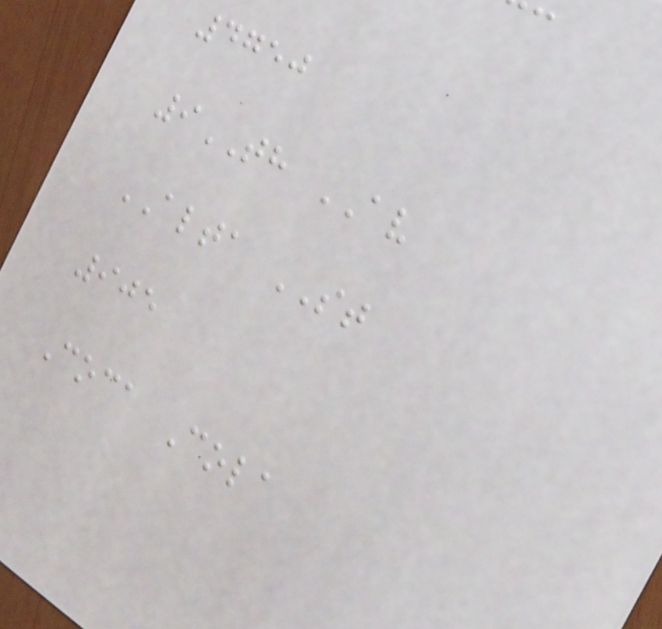4750
9TH AV
ALTA ST
905
Coca Cola
